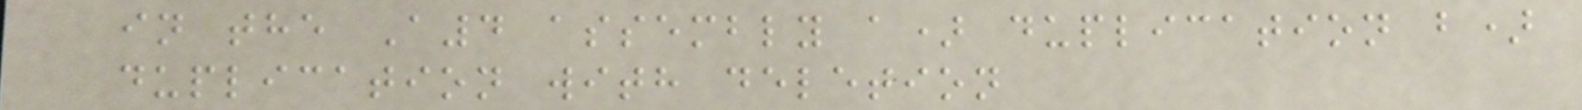in the A4 assembly a) duplication b)
duplication with deletion
